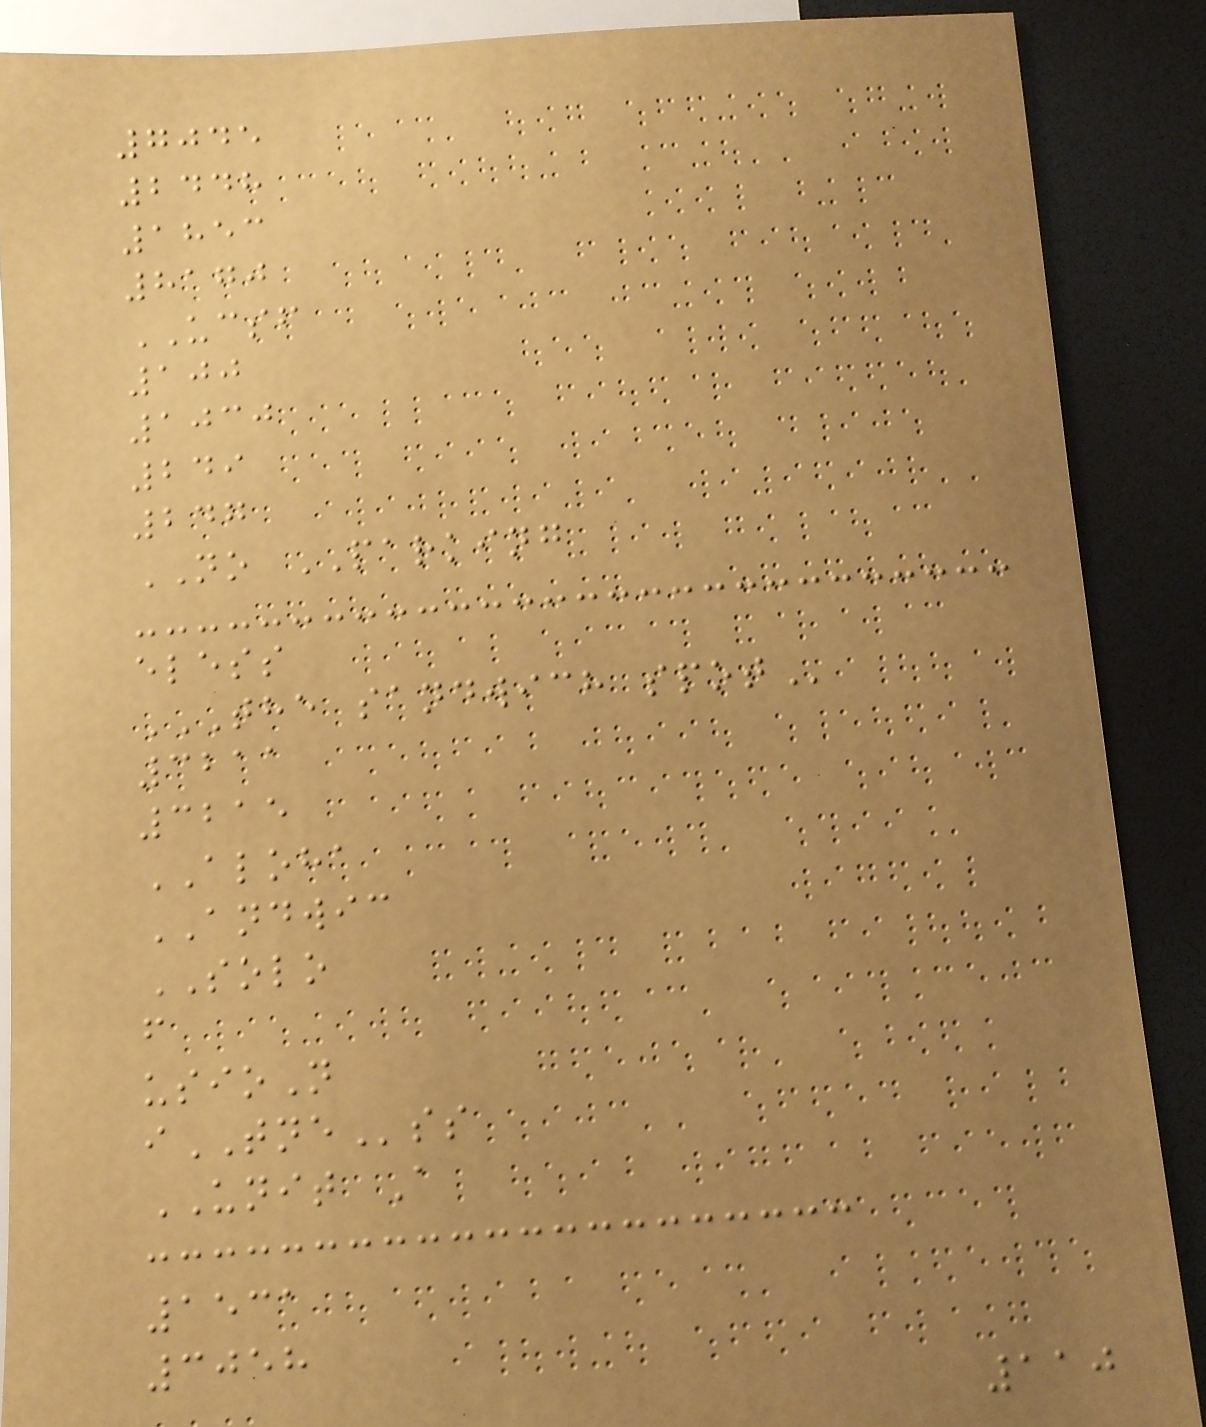7045
2448
1853
8170
UCSF
100
1030
249
247
NO PARKING
eless
THE SANDWICH SPOT
3211
3215
ALOHA
ANDWIC
SOLO
f
usioN
iTNEss
UNIT A
1531
3058
110
